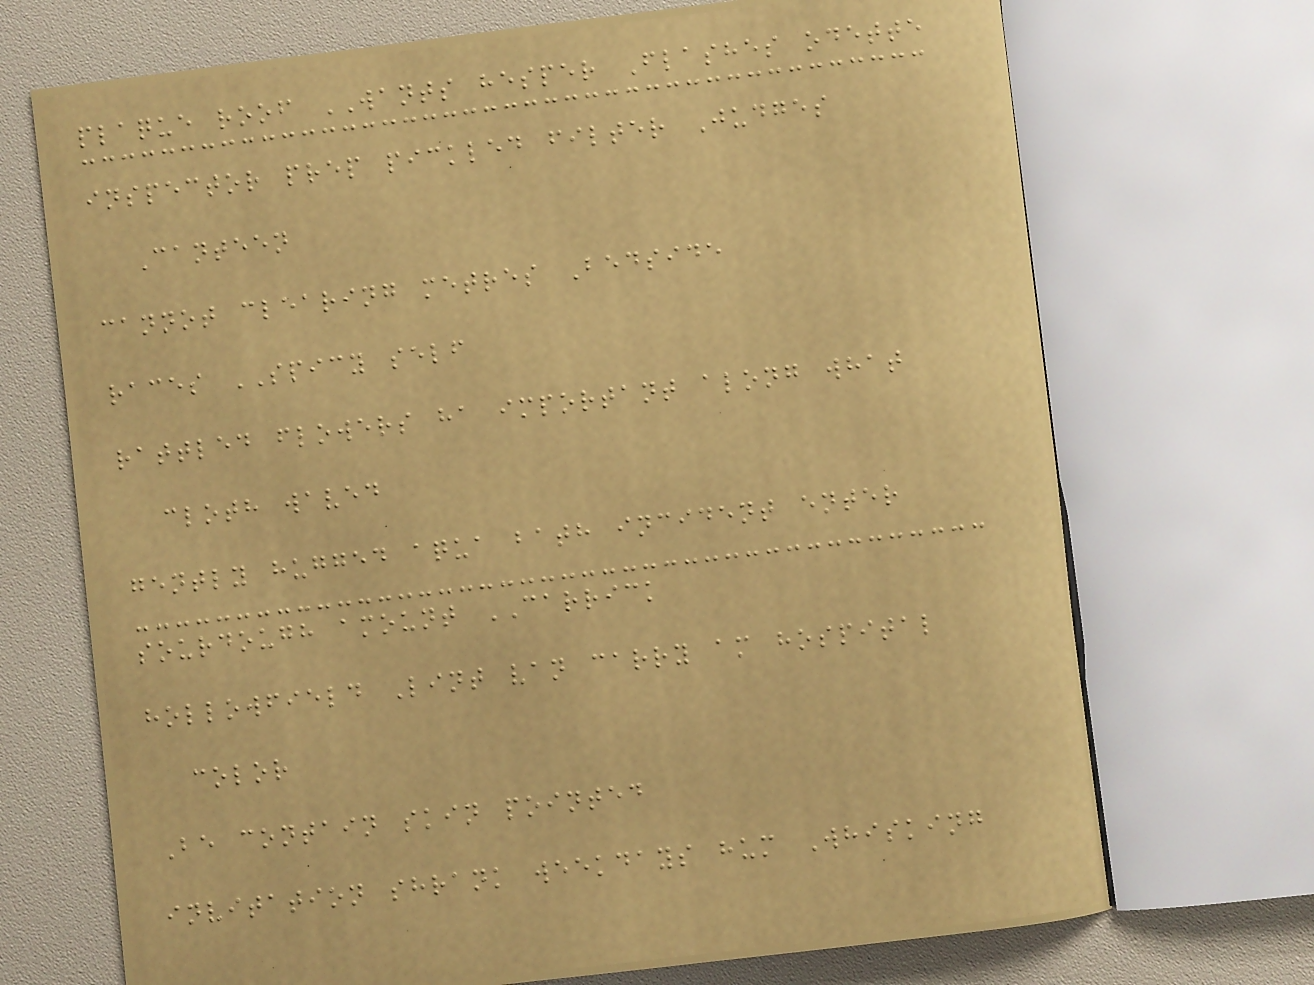plaque roof WANTS hesper Flashes odette
inspector prep pickled filter Judges
Canteen
cannot clearing metres Bedside
races SPICY self
rattled flowers ha important along what
cloth waved
gently hugged aqua bath incident enter
sourdough amount CARRICK
hollowfield Lint van carry am hospital
color
Be contain skin pointed
invitation shrank weekdays hum Whisking
